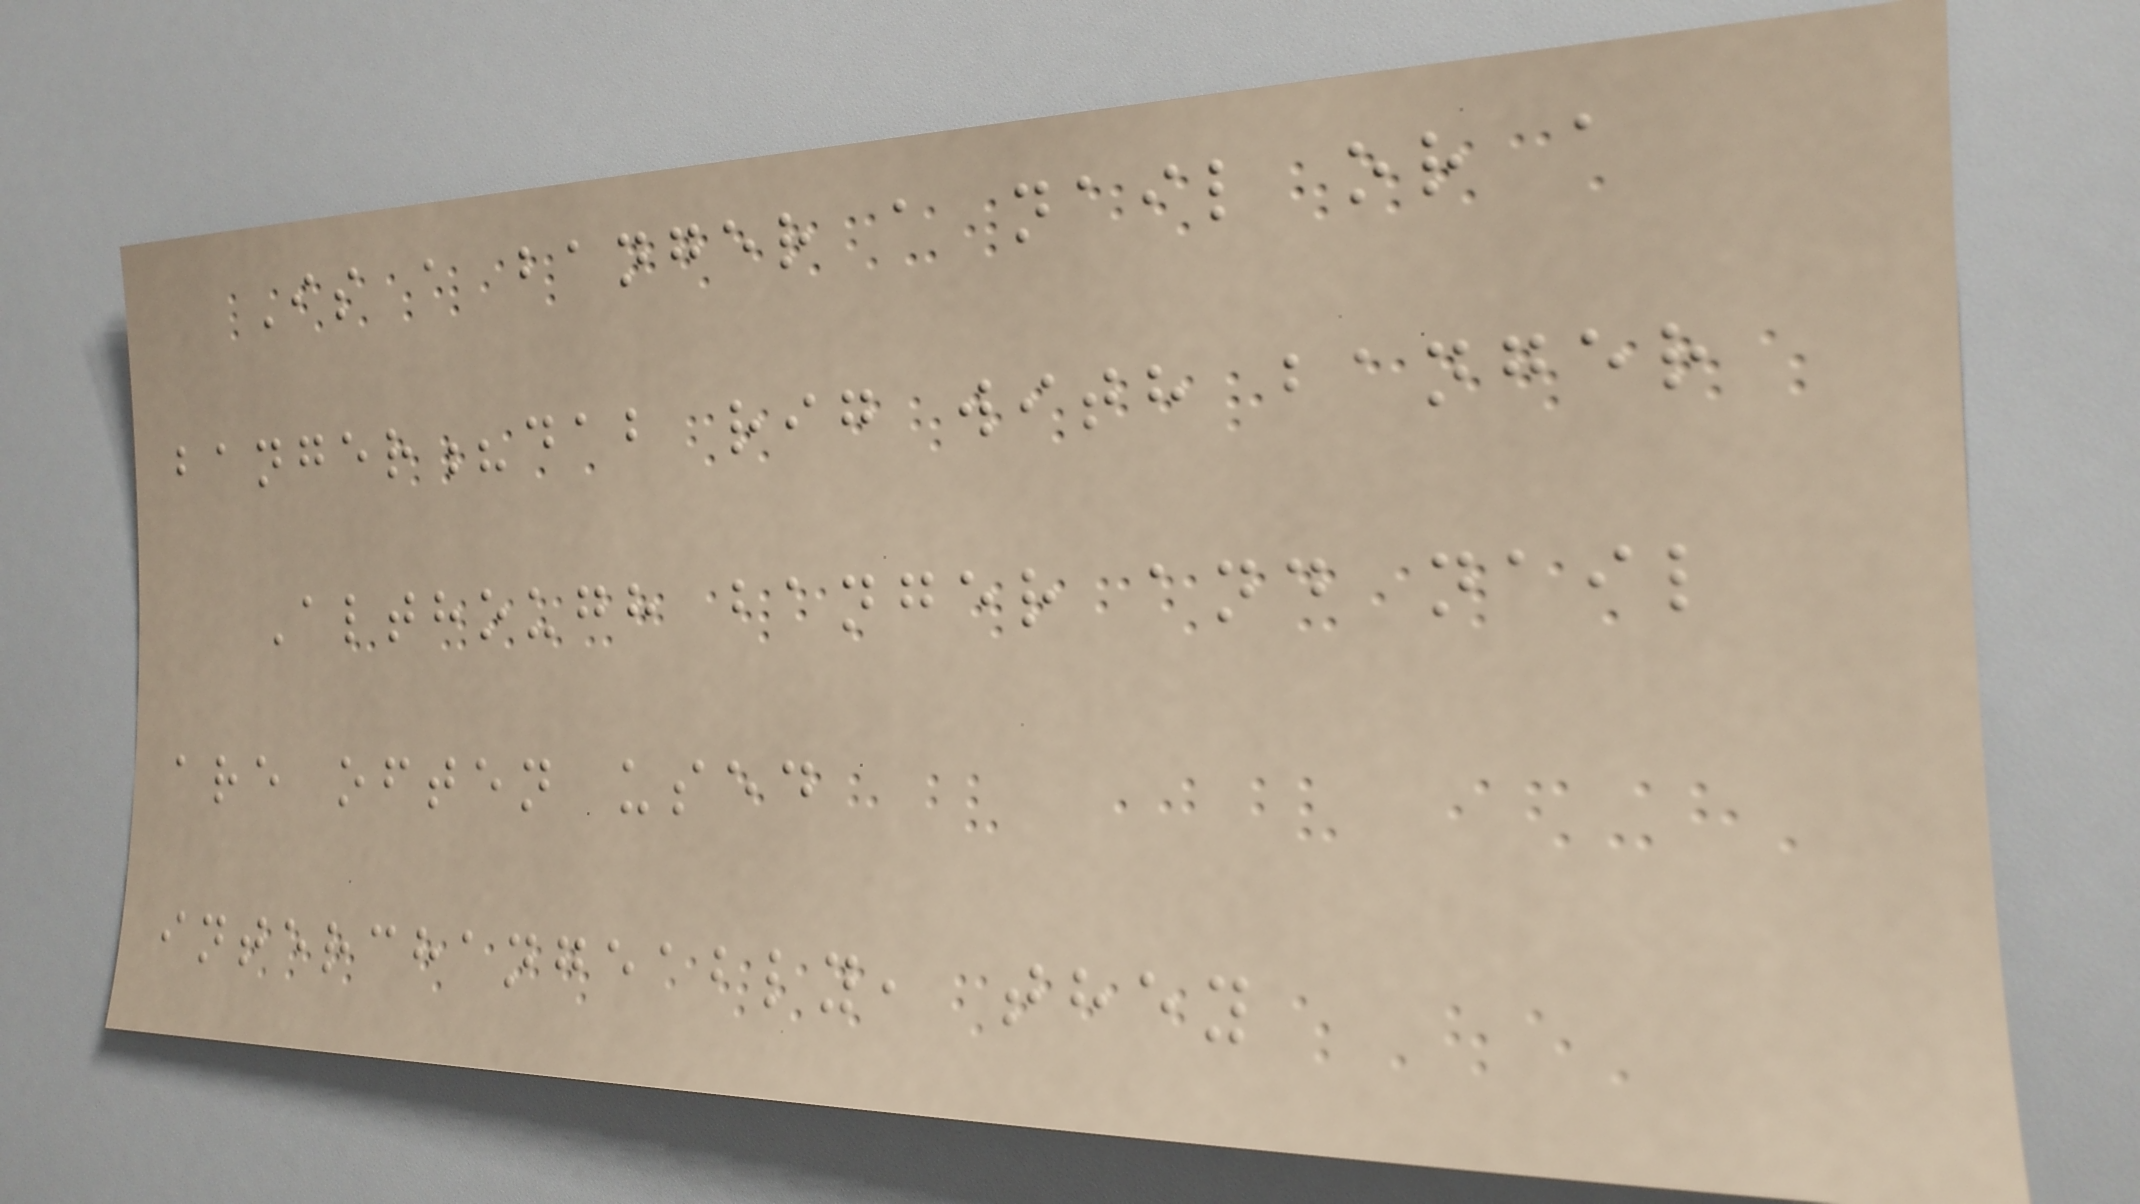Is a banger a nail or a
banger?dab rig with banger
Although banger and nail
are often used
interchangeably, they
